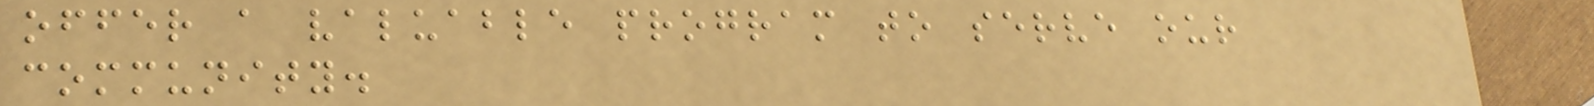offer a valuable program to serve our
community.
